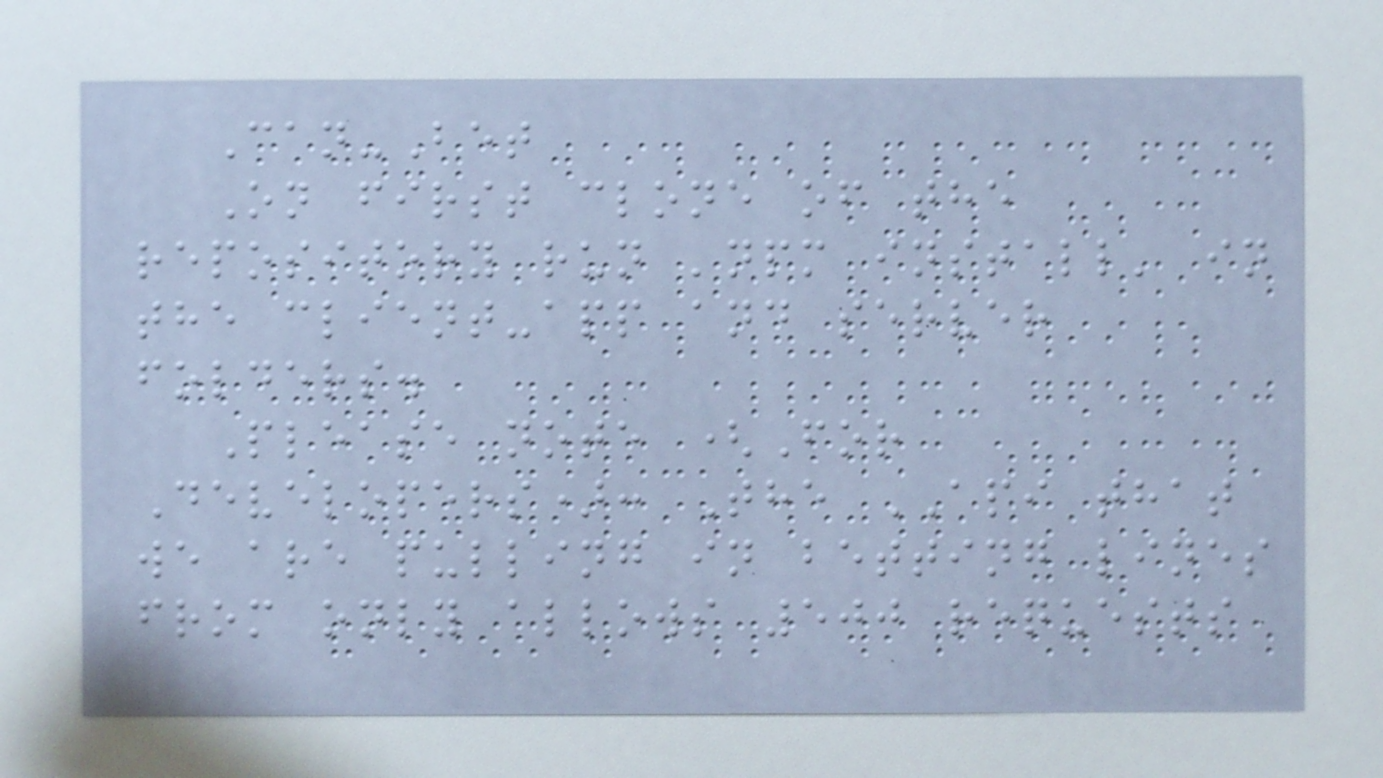Can-Bet
On first clone of the
repository run 'npm install' in
the client-app and server
folders.
Please note (For
Developers): The API that
we are pulling in betting lines
from only allows 500 requests
